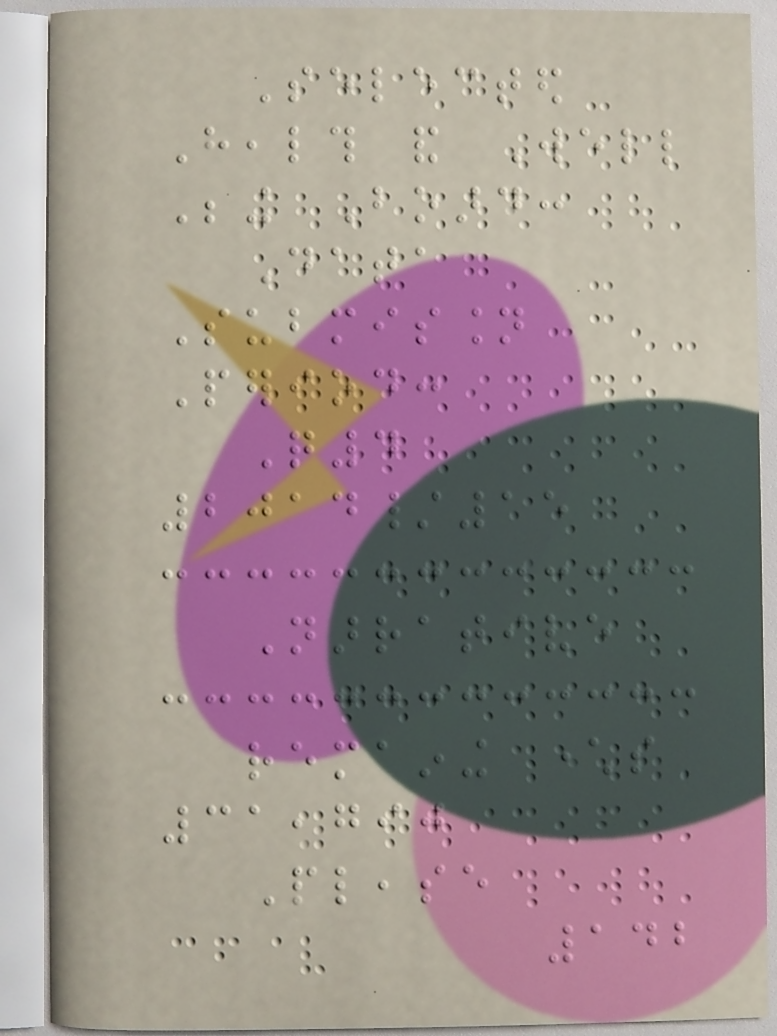Selected
Health and Well
Being Board:
Data
Submission
Period:
Q4
2014/15
Narrative
remaining characters
31,790
Please
142
